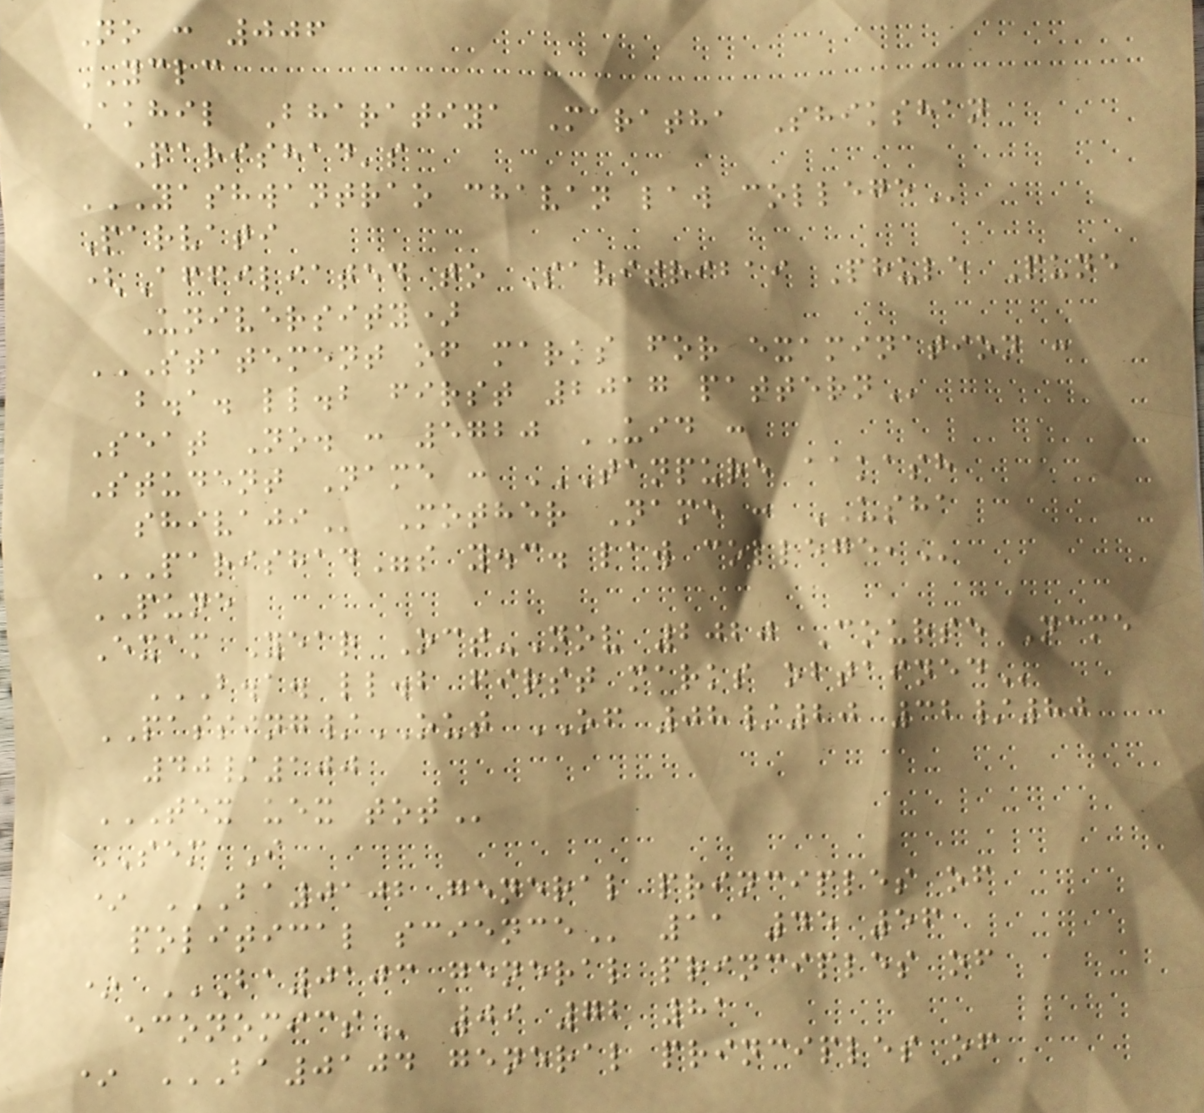No : 006
YCLC
Akhil Bharatiya Maratha Shikshan
Parishad's
YASHWANTRAO CHAVAN LAW COLLEGE
Parvati
(Affiliated to Savitribai Phule Pune
University)
STATEMENT OF MARKS FOR EXAMINATION :
B.A. LL.B FIRST 2017 PATTERN
Seat No. : 5720 UID :
Student Name : TANPURE AAKASH
SHIVAJI Mother Name : USHA
PARISHAD"S Y.C. LAW COLLEGE,
PUNE
Exam Year Oct-Nov 2020 Course Name
B.A. LL.B FIRST MARKS OBTAINED
PASSING/OUT OF 08/20 32/80
40/100
TEX UEX TOT
SEM I
* BA0102 GENERAL PRINCIPLES OF
POLITICAL SCIENCE 11 45 56
* BA0103 GENERAL PRINCIPLES OF
ECONOMICS 09 72 81
* BA0104 GENERAL PRINCIPLES OF
